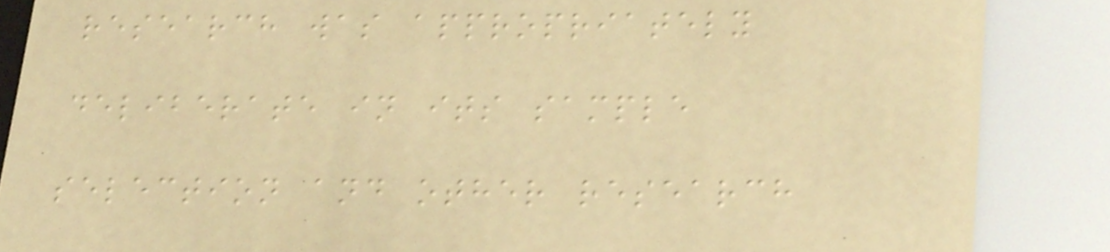research was appropriately
deliberate in its sample
selection and other research
